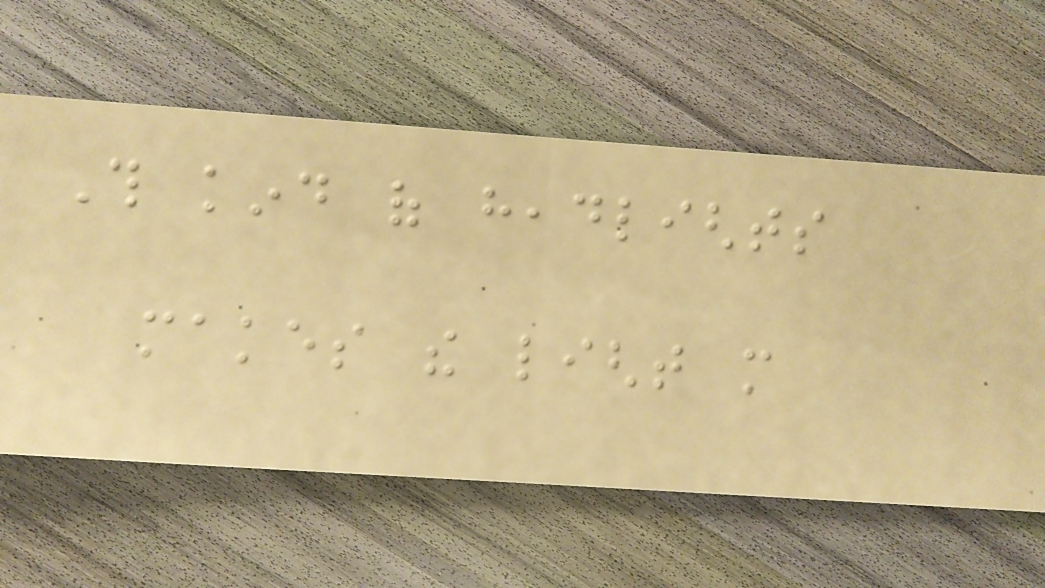This kind of headlights
makes the light more
